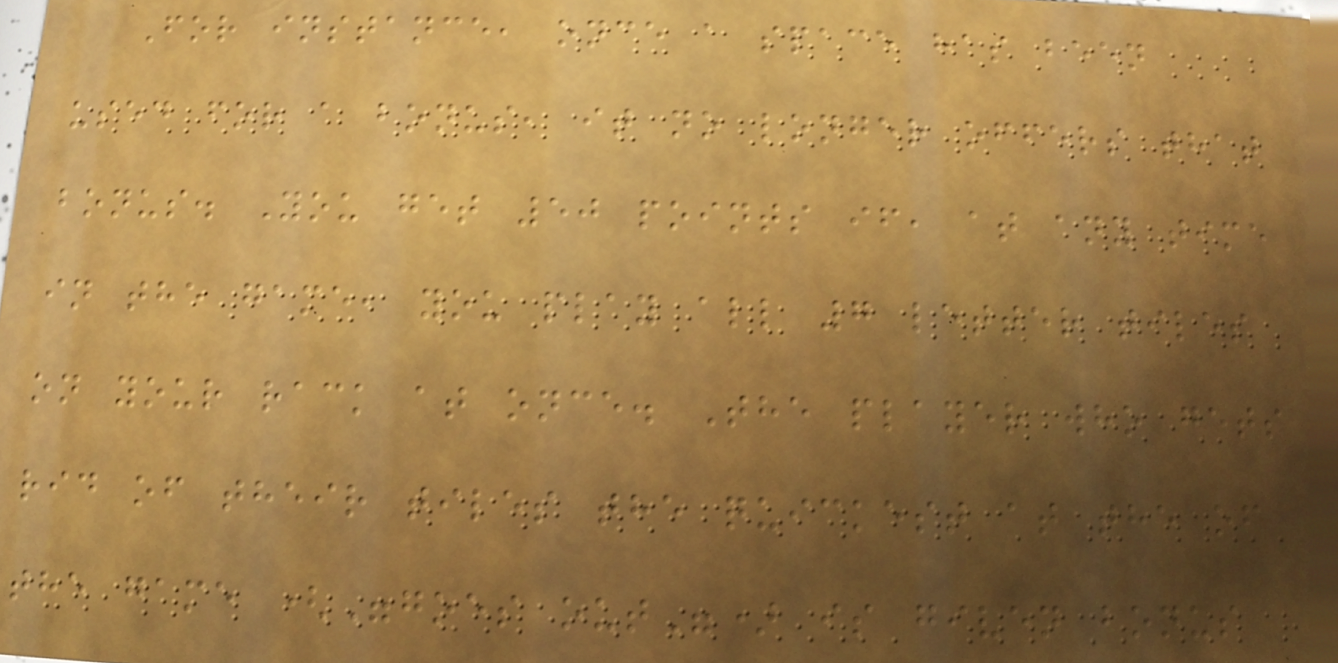For instance, once a space has been
used for a bonus, it no longer offers that
bonus. You get 50 points if, at any time
in the game, you play all 7 letter tiles
on your rack at once. The player who gets
rid of their tiles the quickest at the of
the game ("goes out") is given bonus
